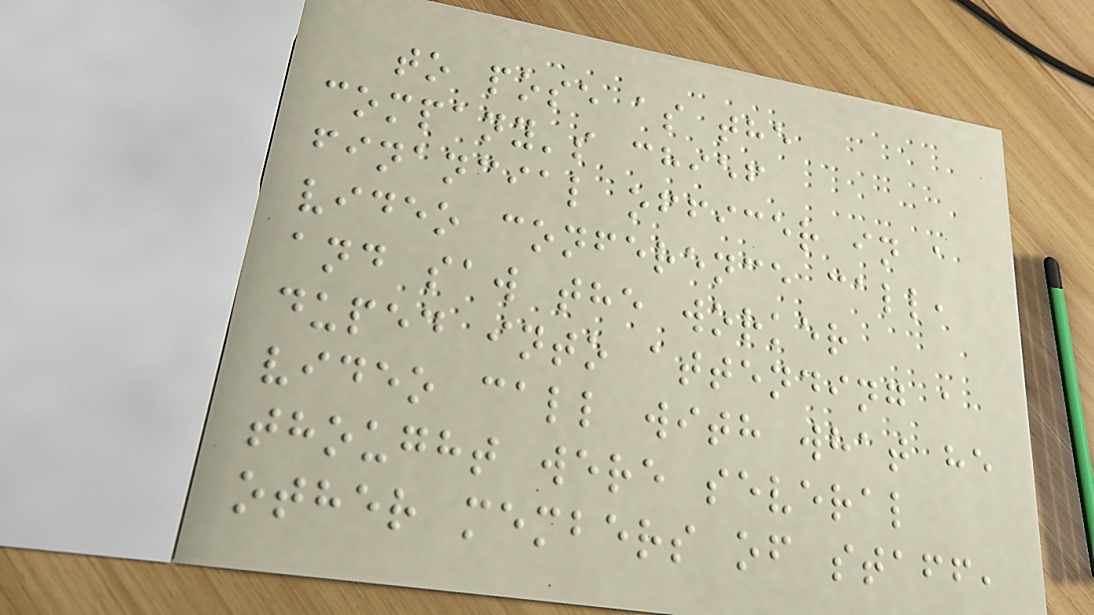to pose as the
company's chief
financial officer in a
video conference call,
and saw the worker
duped into attending a
video call with what he
thought were several
other members of staff,
